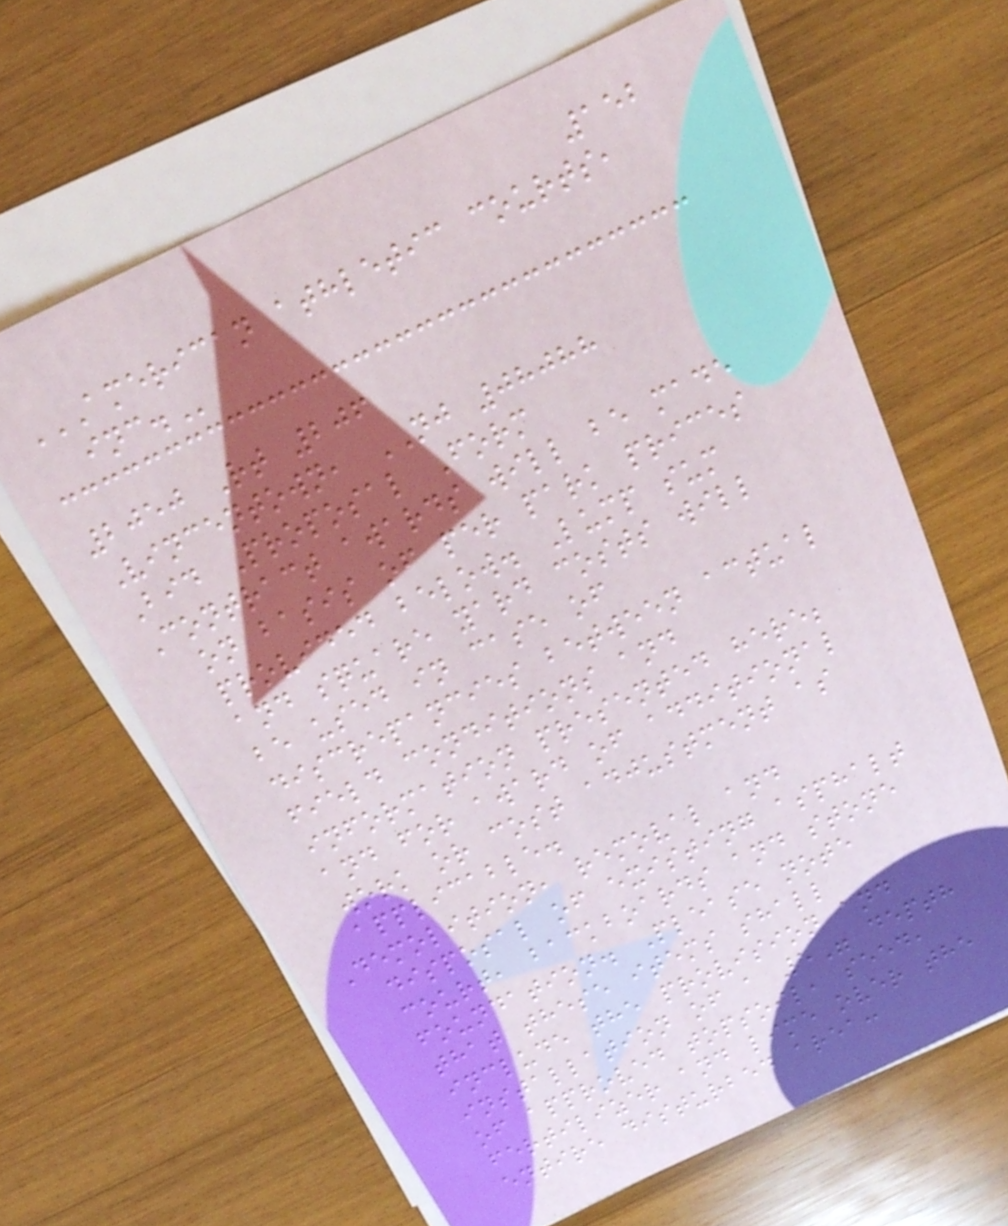152
AMERICAN ATHLETIC COURTS,
INC.
2050 Rt 206
Vincentown, NJ 08088
Bid Proposal Form
Contract awards will be made
on basis of per park prices
provided below. Lump sum
and square yard costs will
be used in case of
discrepancies between actual
field conditions and
information presented here;
and for award of additional
work or cost adjustment as
applicable.
Demolition, removal and
disposal of existing asphalt
court, backboards and stone
foundation. Please note
that these items shall
include the provision and
installation of a 5" depth
of approved topsoil, seed,
fertilizer and lime over the
entire disturbed area:
